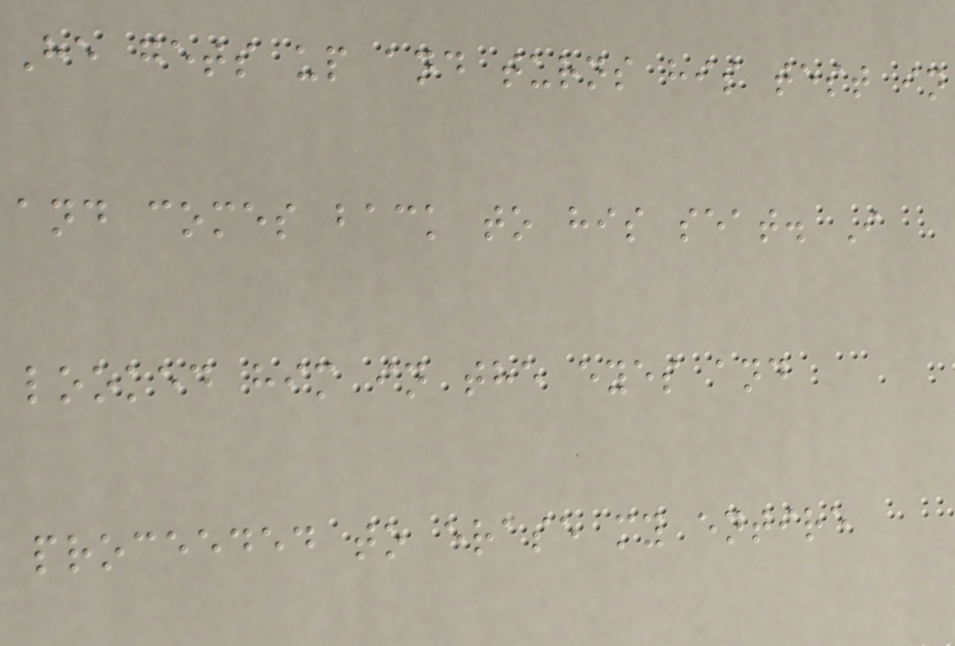He gets up and turns his test in
and comes back to his seat. I
looked him in the eyes and
proceeded to erase my entire
